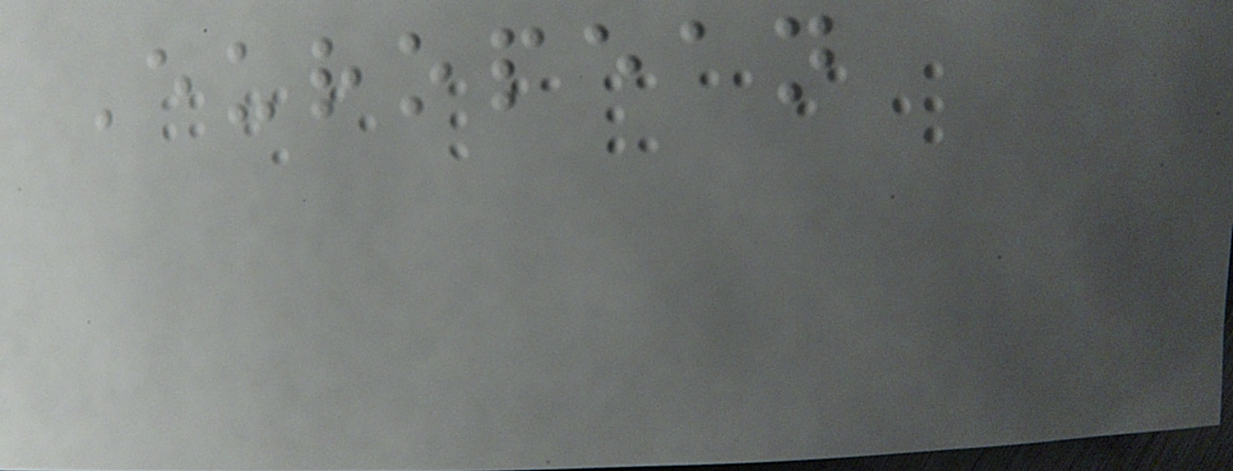European
